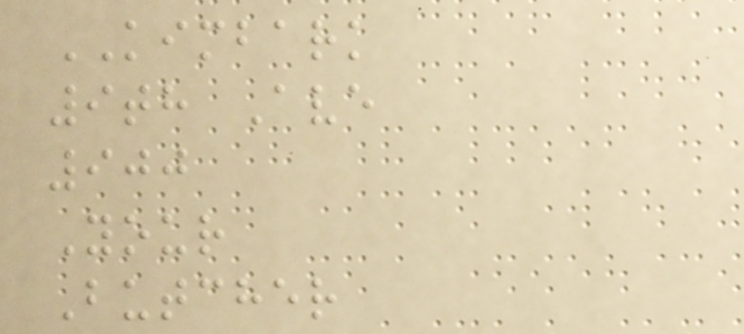KIMBARK
9th Ave
900
Your
Butcher
